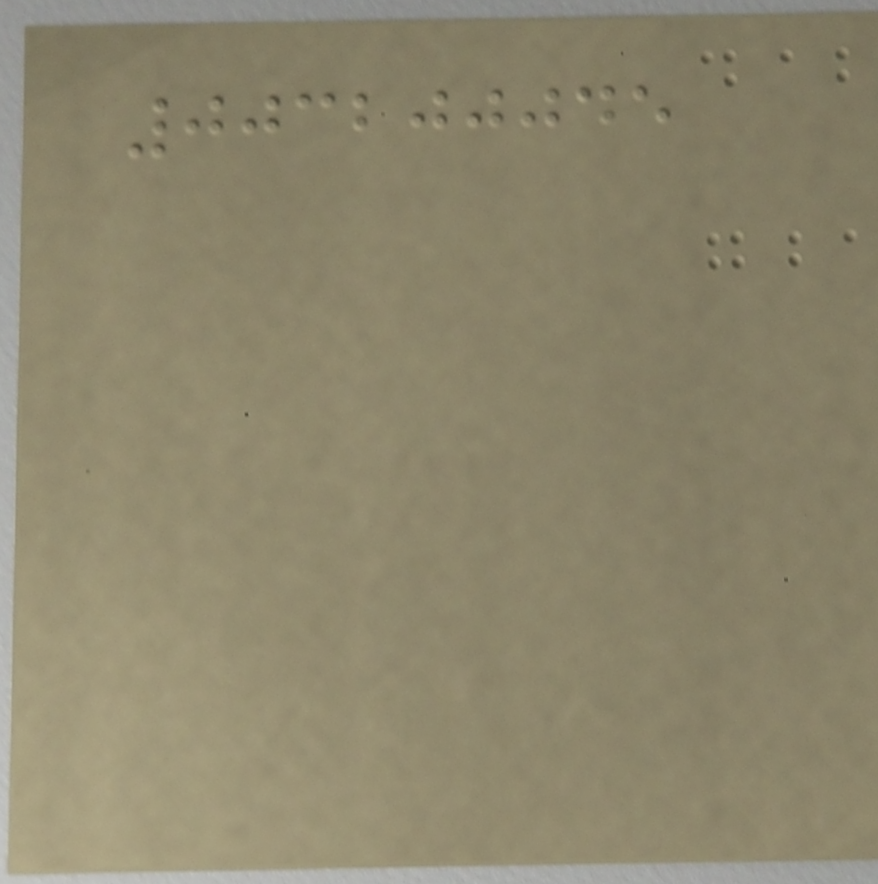003200045
